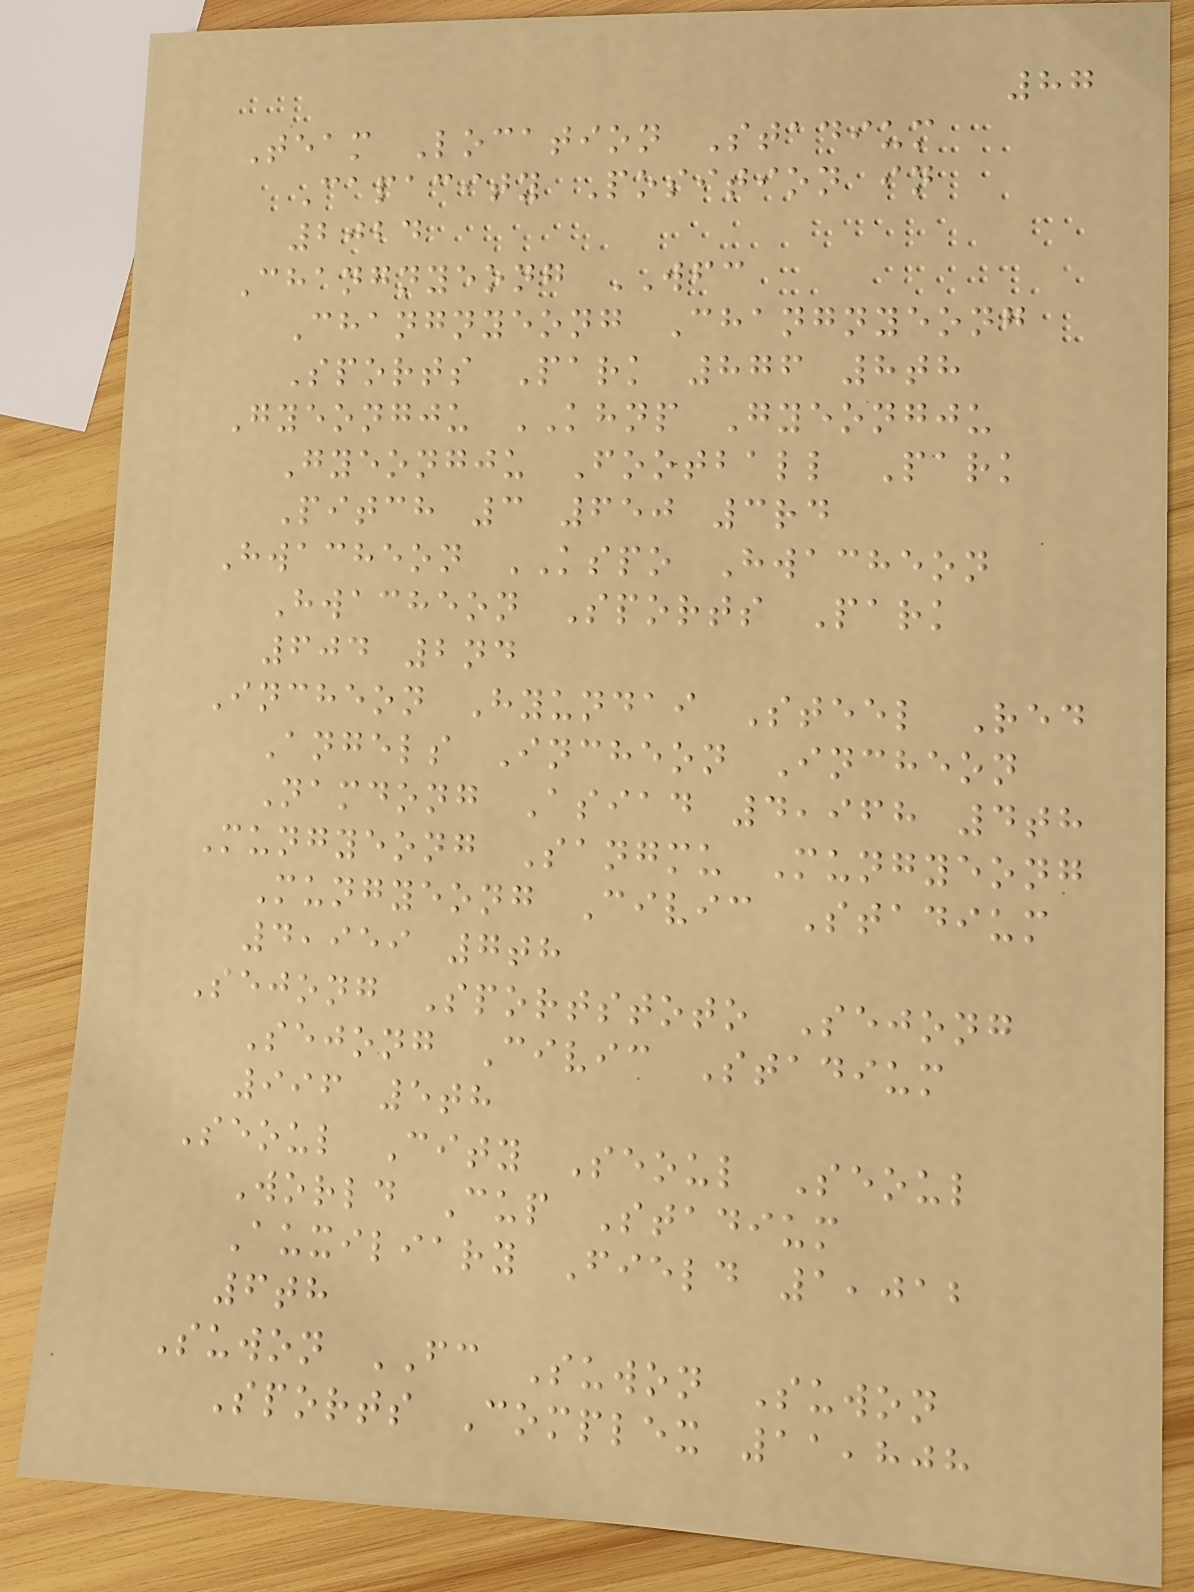87
Team Location Stadium
Capacity Position in
2024
Changnyeong WFC
Changnyeong Changnyeong
Sports Park 876 8th
Gyeongju KHNP Gyeongju
Gyeongju Football Park
Pitch 3 650 3rd
Hwacheon KSPO Hwacheon
Hwacheon Sports Park
604 2nd
Incheon Hyundai Steel Red
Angels Incheon Incheon
Namdong Asiad 4,968 4th
Mungyeong Sangmu Mungyeong
Mungyeong Civic Stadium
4,959 7th
Sejong Sportstoto Sejong
Sejong Civic Stadium
996 5th
Seoul City Seoul Seoul
World Cup Stadium
Auxiliary Field 1,012
6th
Suwon FC Suwon Suwon
Sports Complex 11,808
